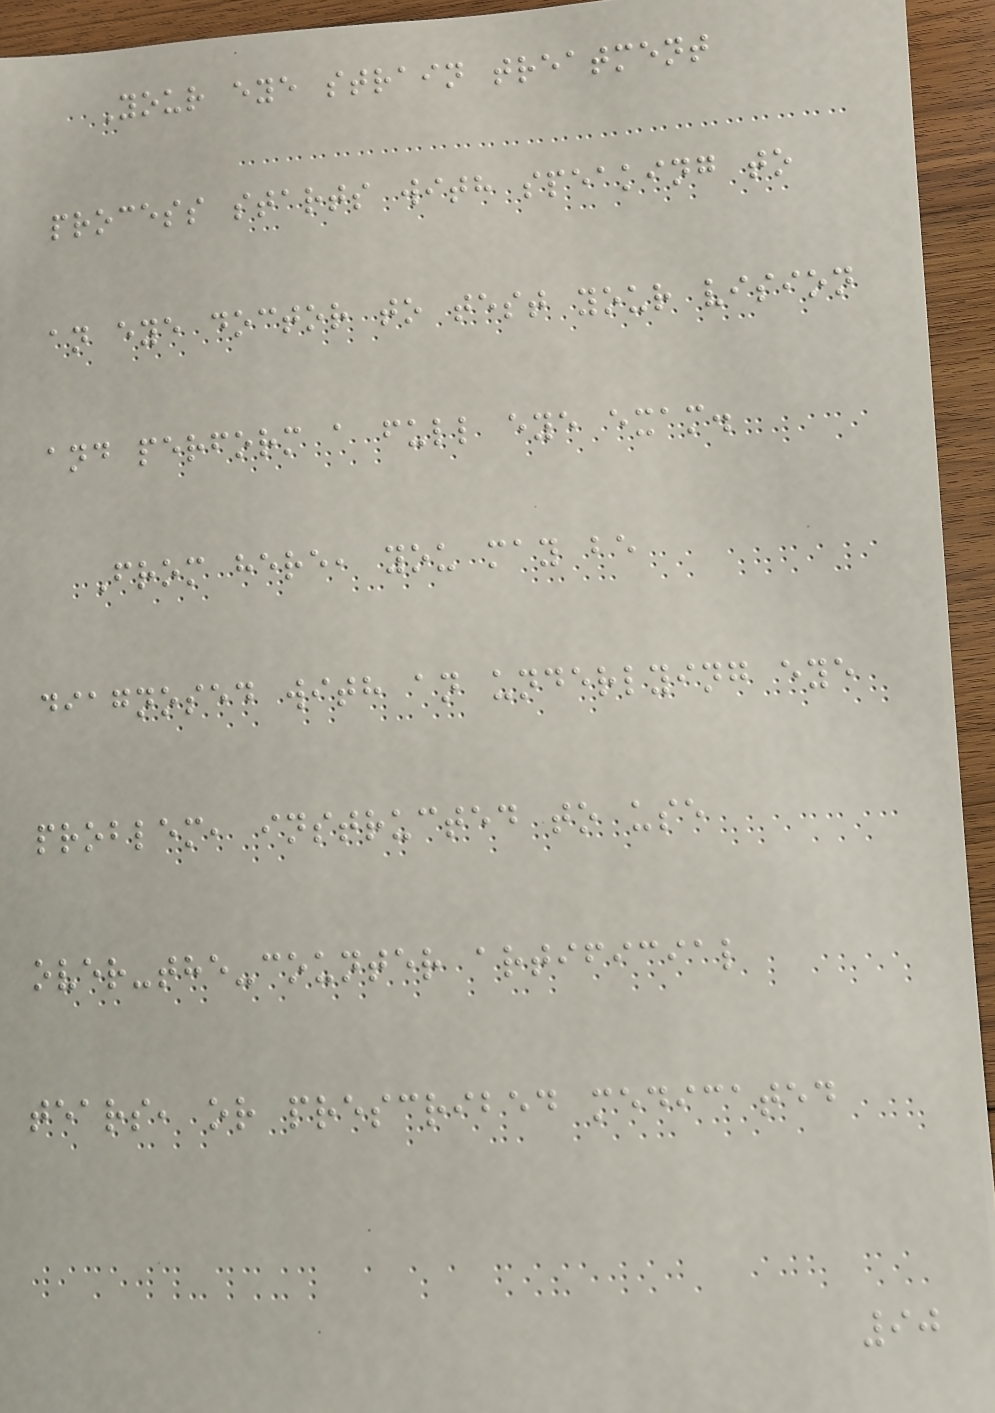Your eye strain treatment
process starts with speaking to
an eye doctor to test your vision
and perform a full eye exam.
From here, you may be
diagnosed with an underlying eye
problem, instructed to use
over-the-counter artificial
tears, or prescribed medicated
90
